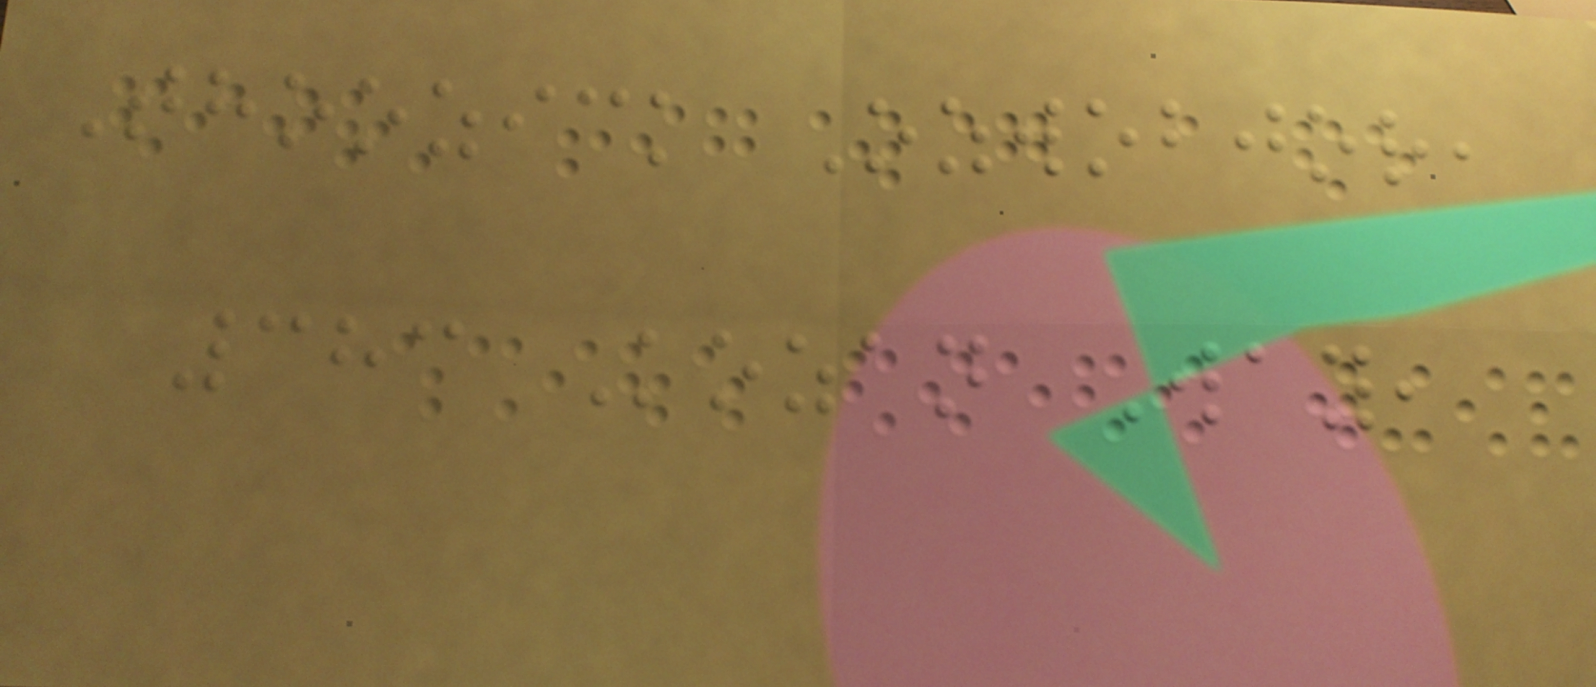Thoozick Ozwobjor,
383 Kozan Way,
